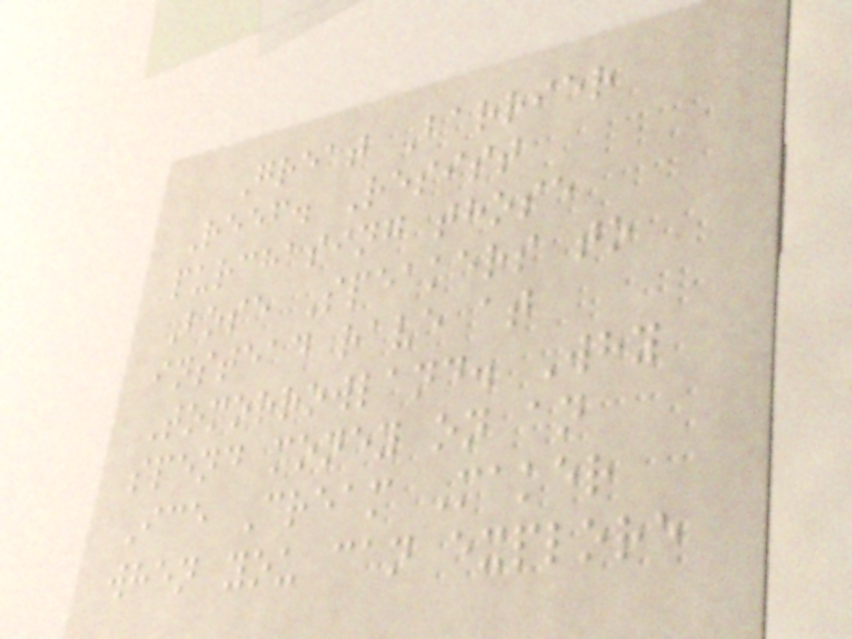Great Barrier
Reef. Resist
purchasing those
Bose Speakers to
instead rave at
Tomorrowland. Why
spend money on an
Ice Cream Maker
when you can explore
